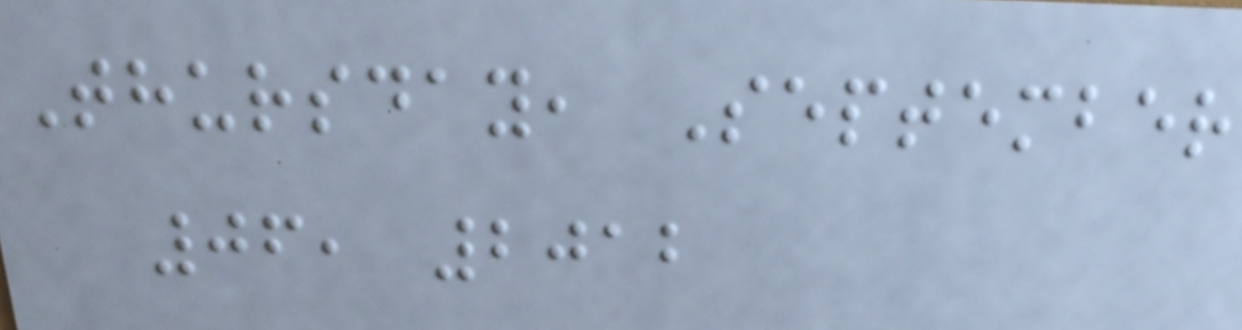Thursday, September
06, 2012
